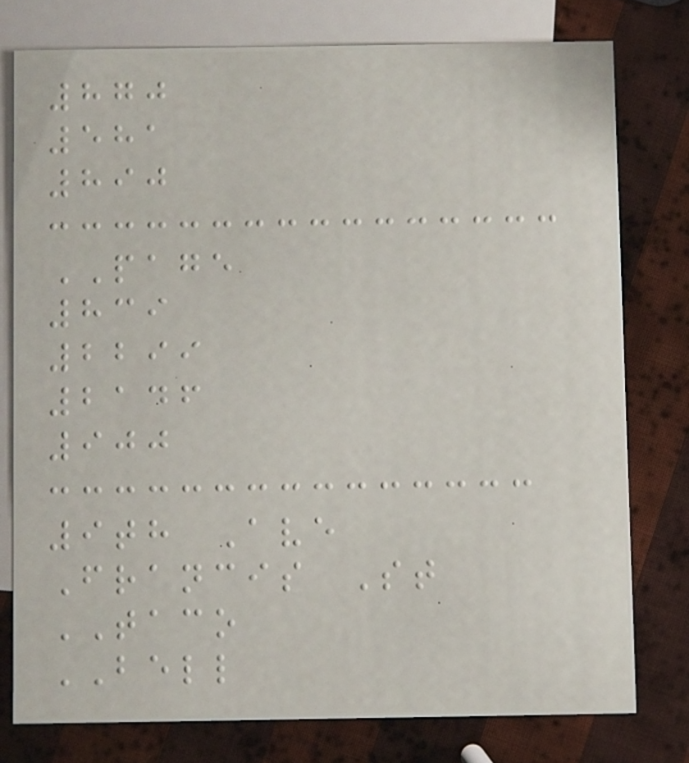870
581
890
PAGE
839
2299
2146
900
9th Ave
Francis St
TACO
BELL
